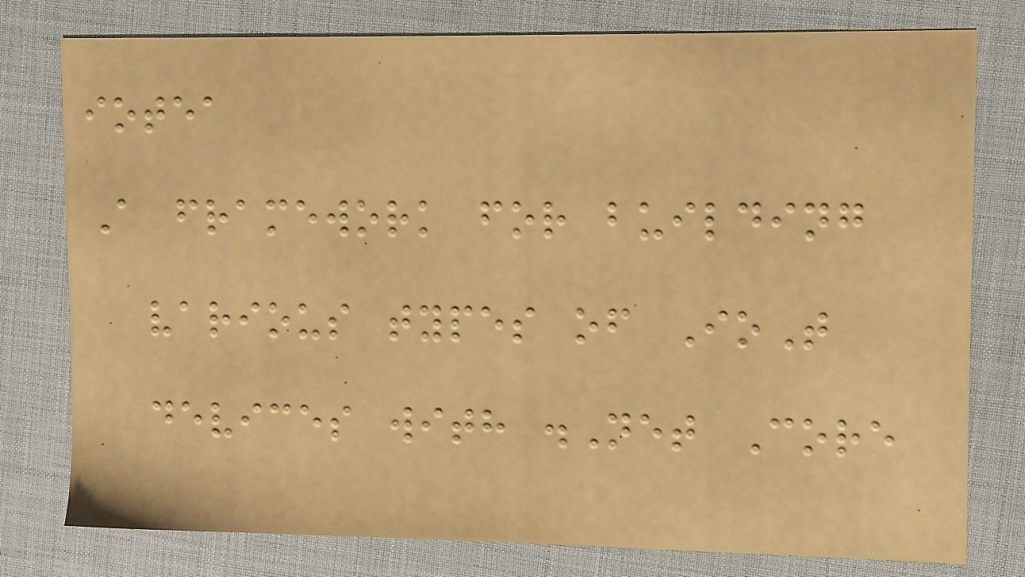iotea
A framework for building
various types of IoT
devices with .Net Core
